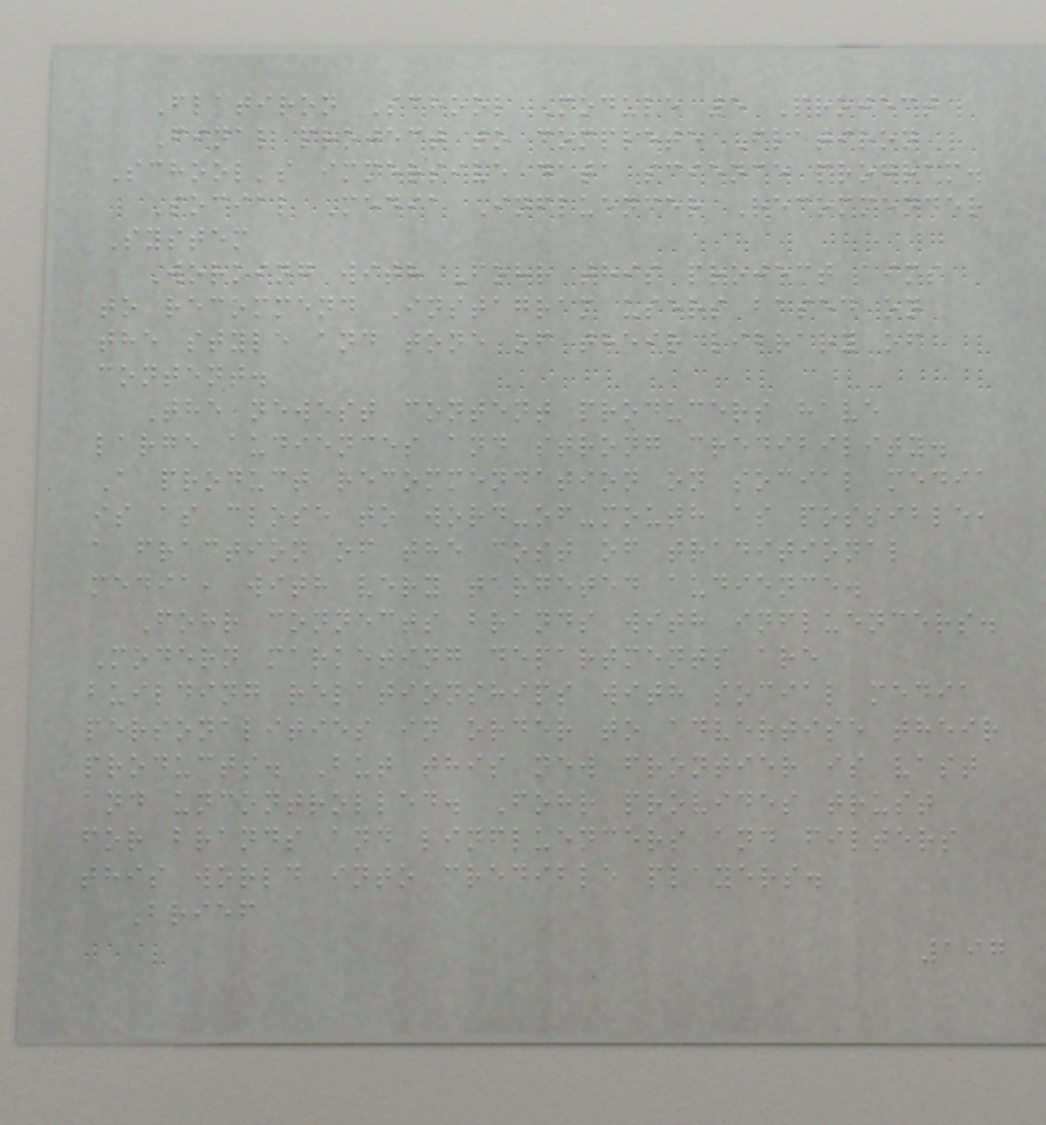Flatiron School Module 5 Project
Final project to complete Flatiron
School's immersive data science program.
Social Media Influencer Recommender
System
Working with Fohr this project aims
to recommend Instagram users based on
the style and tone of their library of
content.
The newest content producers have
large audiences and strong credibility.
A product recommendation on social media
is as close to word-of-mouth as possible,
a fraction of the cost of traditional
media, with very targeted audience.
Fohr connects brands with influencers.
Modern marketing departments are
building relationships with social media
personalities in order to advertise their
products. But this new frontier is vast
and uncontrolled. Fohr provides trust
for brands and linfluencers and filters
this world into credible players.
Brief
197
